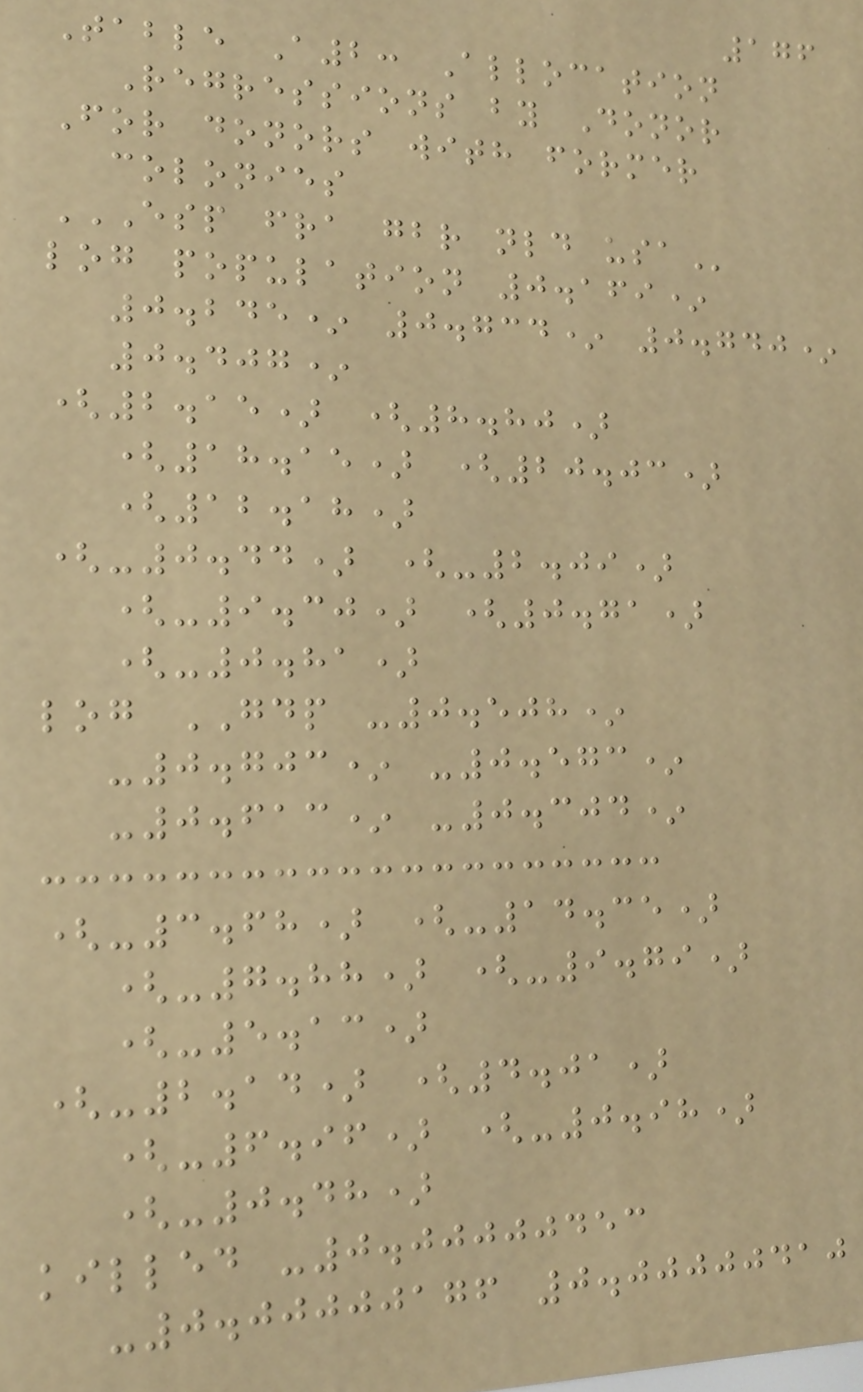176
Table A2: Allocation
Regressions by Donor
For donors with former
colonies
ESP FRA GBR NLD USA
log population 0.169*
0.245* 0.734* 0.740*
0.407*
(2.15) (8.80)
(18.15) (20.03)
(12.18)
(-0.44) (-2.09)
(-9.30) (0.71)
(-0.81)
log GDP -0.508*
-0.703* -0.573*
-0.613* -0.304*
(-3.68) (-14.35)
(-7.88) (-9.79)
(-5.13)
(-2.14) (4.01)
(-6.96) (-0.98)
(-0.48)
killed -0.00000453
-0.00000176 0.00000410
